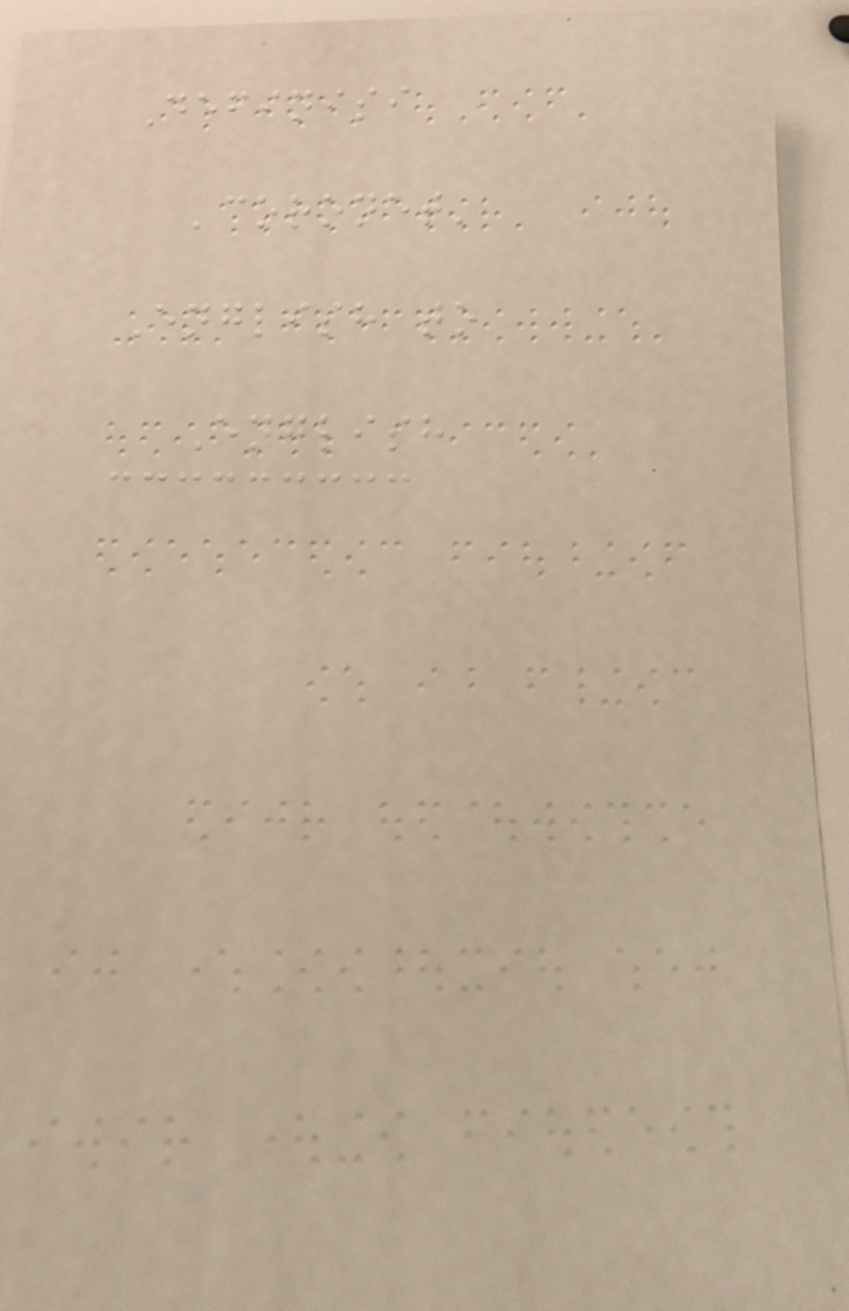Definisi
'coronet'
English to
English
